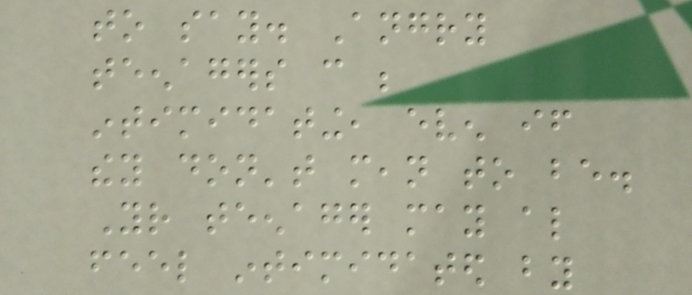to say. Angry
teenagers can be
intimidating, even if
they don't mean to be.
Your teenager may also
feel intimidated by
